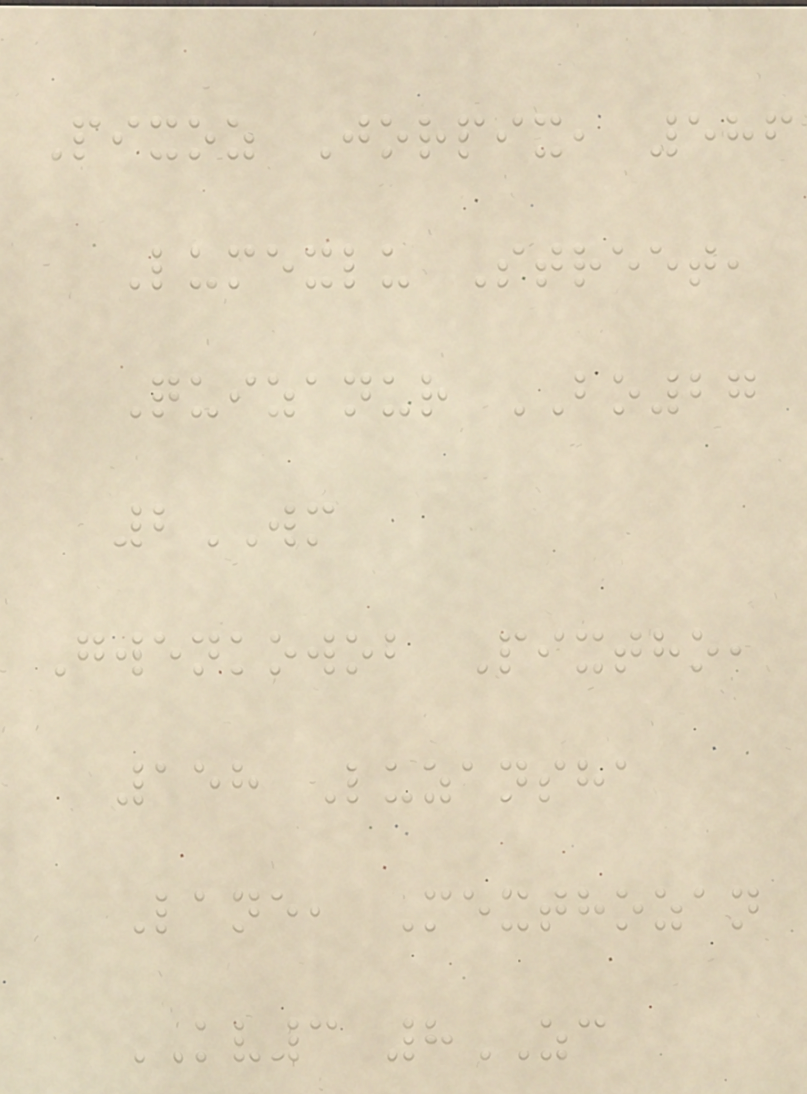Pixoz Jorpix, 586
Lumexlu Street,
Quizanur BO27
2WM
Gwenkowob Pixtho,
158 Luzansha
Lane, Mexthozan
KV3 8ZC
